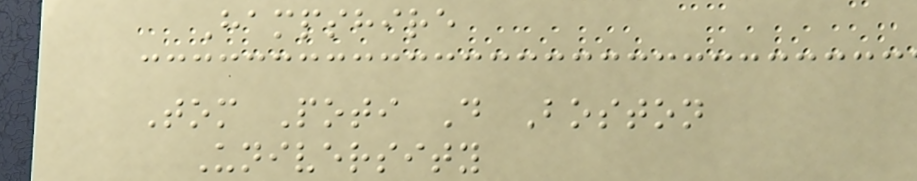Hampshire
Tom Poti D Boston
University
